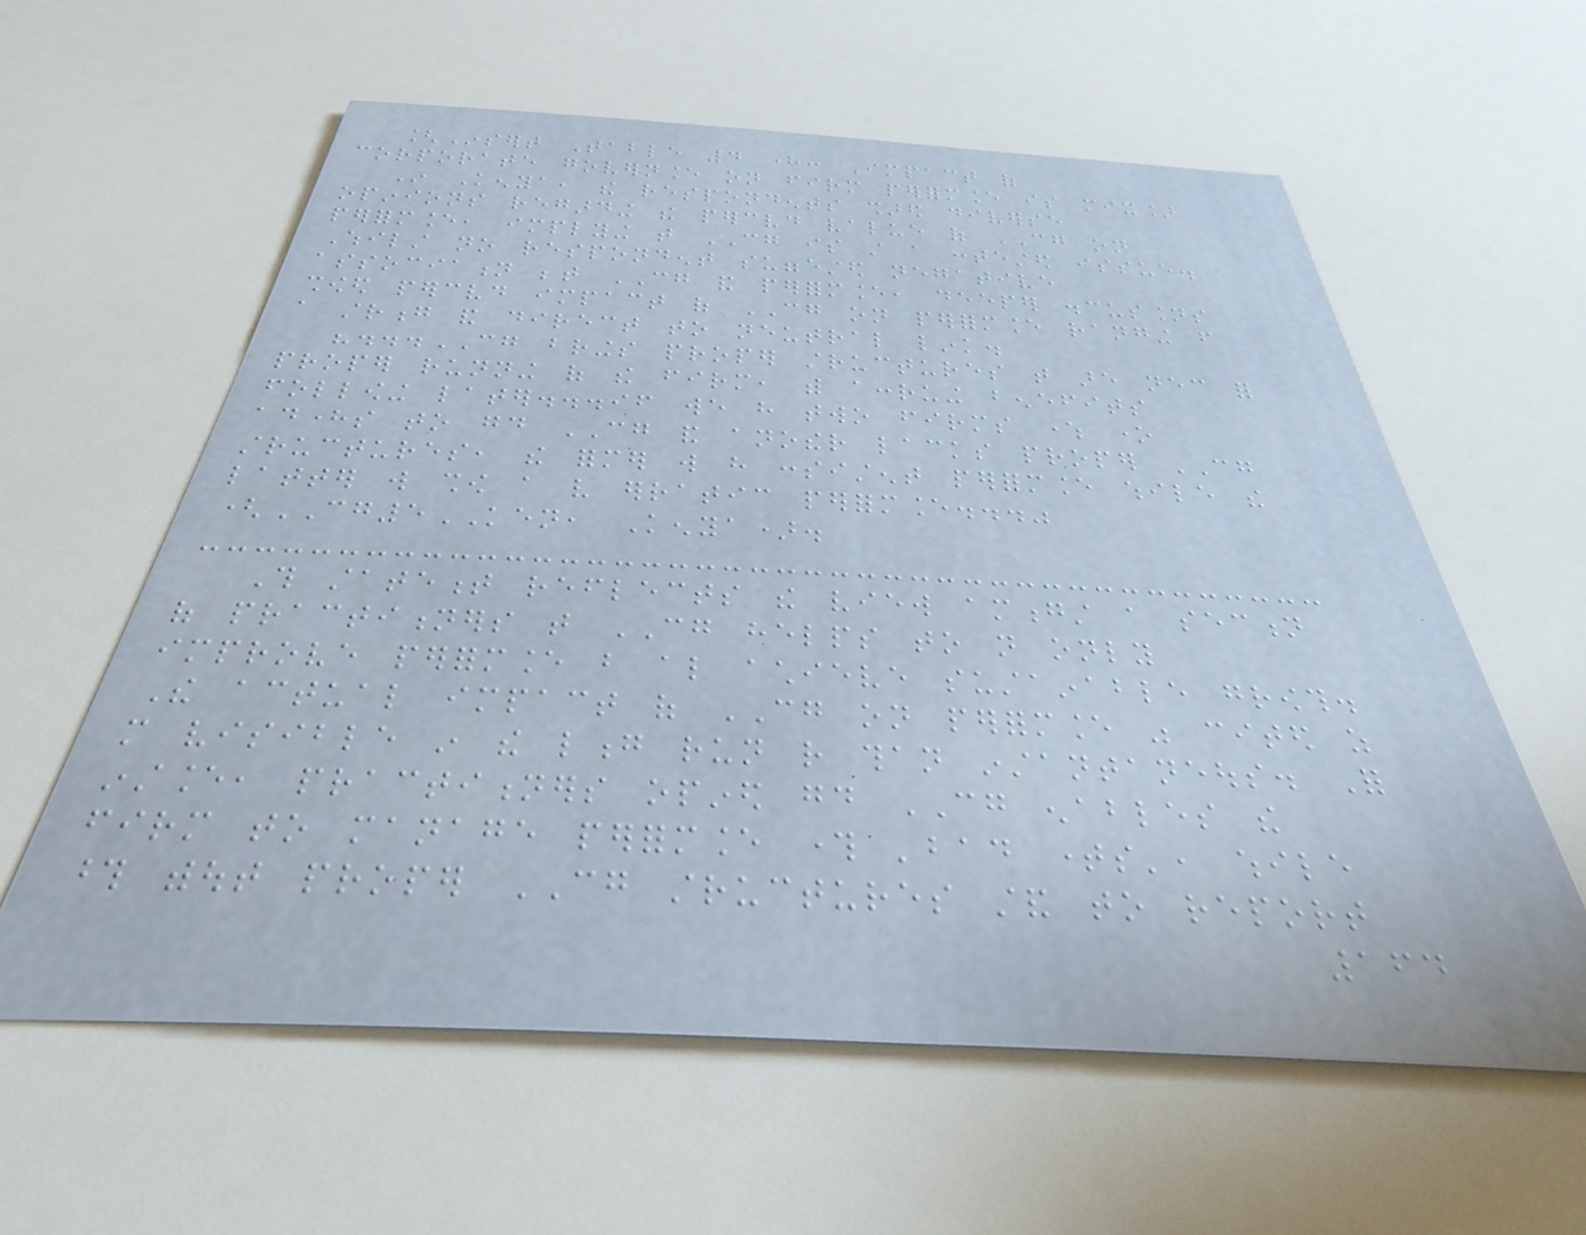[Insert Table 4 here: Impact of
corporate governance on firm performance is mix]
In Kenya, the respondents shared diverse
opinions regarding the perceived value of CG on
performance, implying that CG is still a contested issue.
Whilst no respondent suggested negative
association between CG and performance, deeper discussions
showed perceived impact of CG on performance ranging from
a strong and direct to neutral link.
"...CG brings proper structures that are necessary for
proper running of the firm, with accruing benefits
following later...if we have two firms where one
adheres to good CG and another lacks proper CG
structures, the former will have consistent performance while the
latter will show a very erratic performance..."
(CG5KEN, Kenya).
This statement reflects the view amongst a section
of practitioners that CG helps to not only
improve performance but also achieve sustainable growth.
The actual impact of CG on performance was cited as
more visible in the long run rather than instantaneous. For
instance, practitioners opined good CG enables the
firm to manage performance through 'bad times', while
those without proper CG structures stand to report
164
